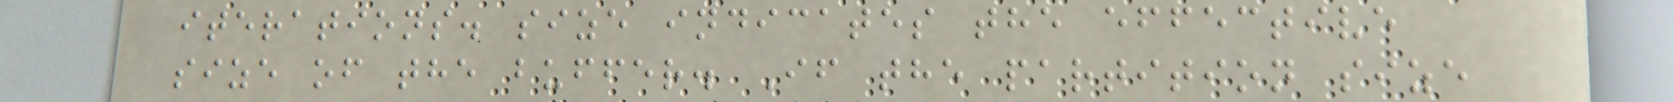iterations. size indicates the effective
size of the buffer. If the partition size
